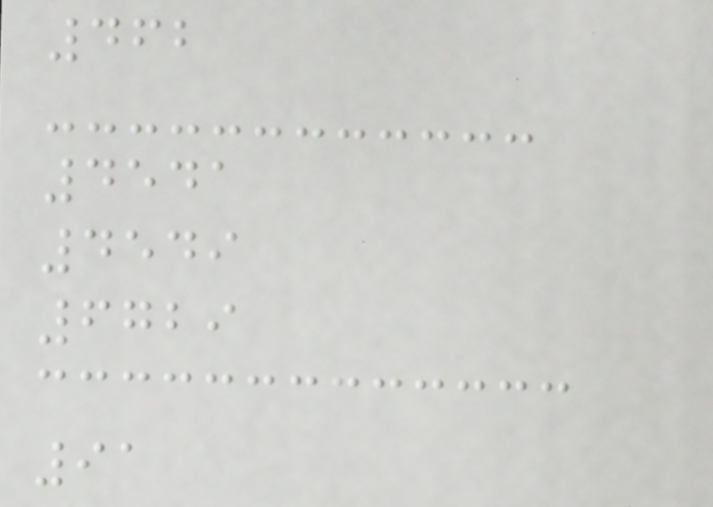462
4541
4549
6729
91
